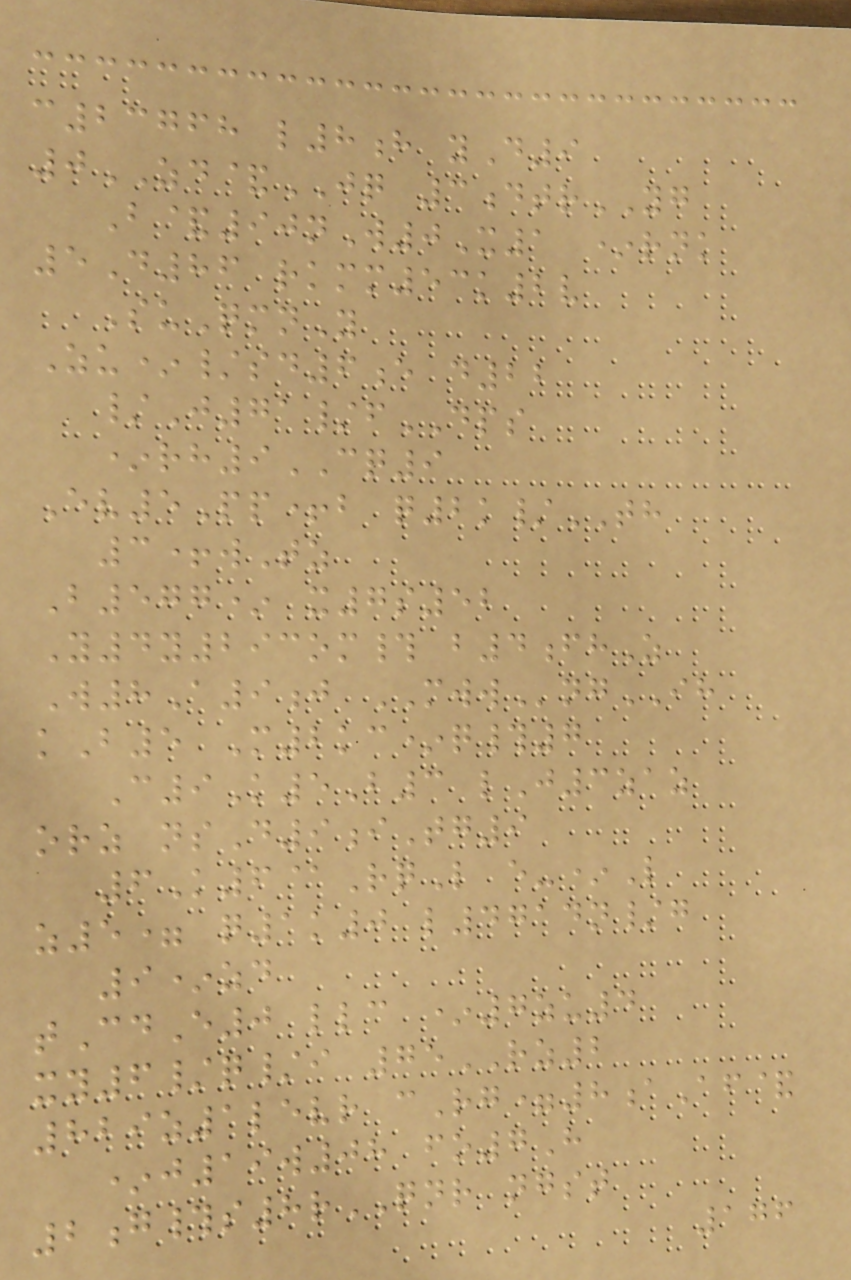c23768 l8h yD9
0ZD&JQ 3dtrYG
B&90nW0X1 *rnk
5D86 rkmm53k2v
SuQmnY
Zu*/sd6e d22
/J71/fDPS
*rh9CQ9
Ev5Pp+b q2k/TH
3+wTz
B577* x7s52
Y4y293om# b4fhZ
W8A9j MWWngIH
kB5 M2kc*q#7
C9K5B3 lJ3zaz
orz nsD9iTg9
6K6@RqL e-*L
z5= q1k0 l4714n/g
9*zd
tCdE0 llc *7zu4
xy6/q/i 75RZ2
829z1levr cRg=8aAf&
*j19w08 fo7H
2g#s8rQNR ngst
176
